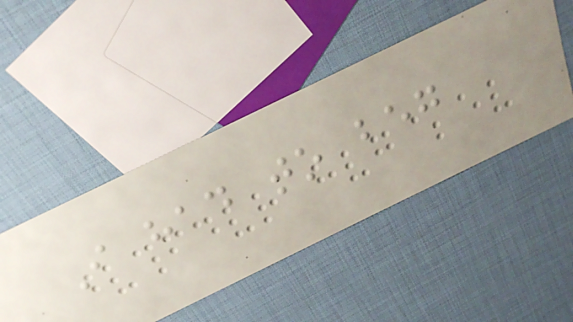I had to beg
